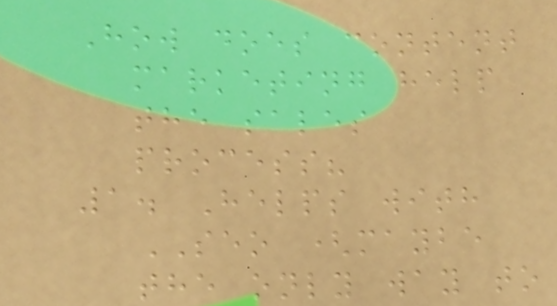How does content
marketing help
the sales
process?
1. Helps with
SEO (maybe
the only way to
